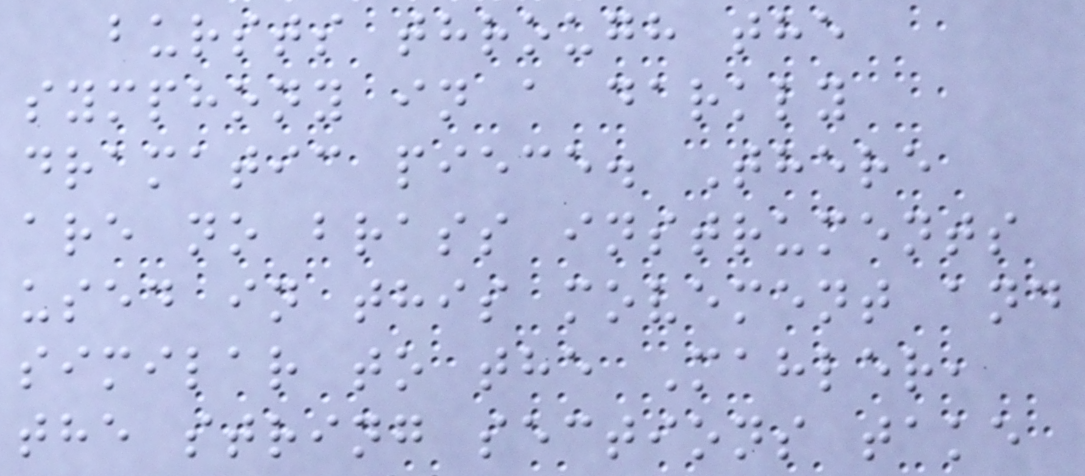bursts through the
symphony in a darkly
dramatic piece. There
are no brass instruments
used in this movement and
similar to the Mahler,
the string sections take
